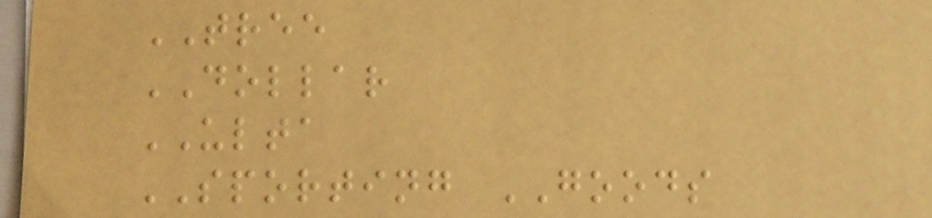TREE
DOLLAR
ULTA
SPORTING GOODS
